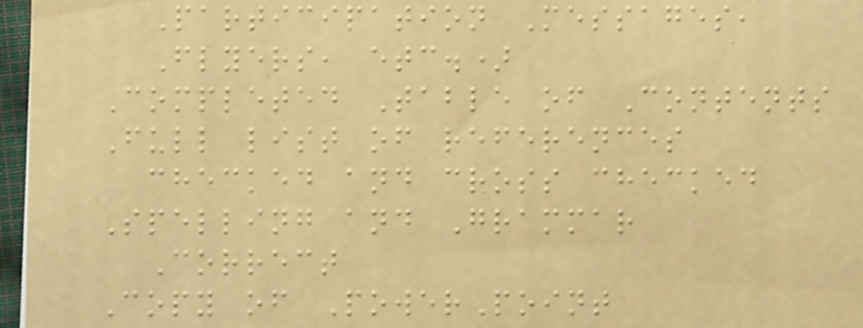Participation Messages,
Flyers, etc.)
Completed Table of Contents
Full list of references
checked and cross checked
Spelling and Grammar
Correct
Copy of PowerPoint
